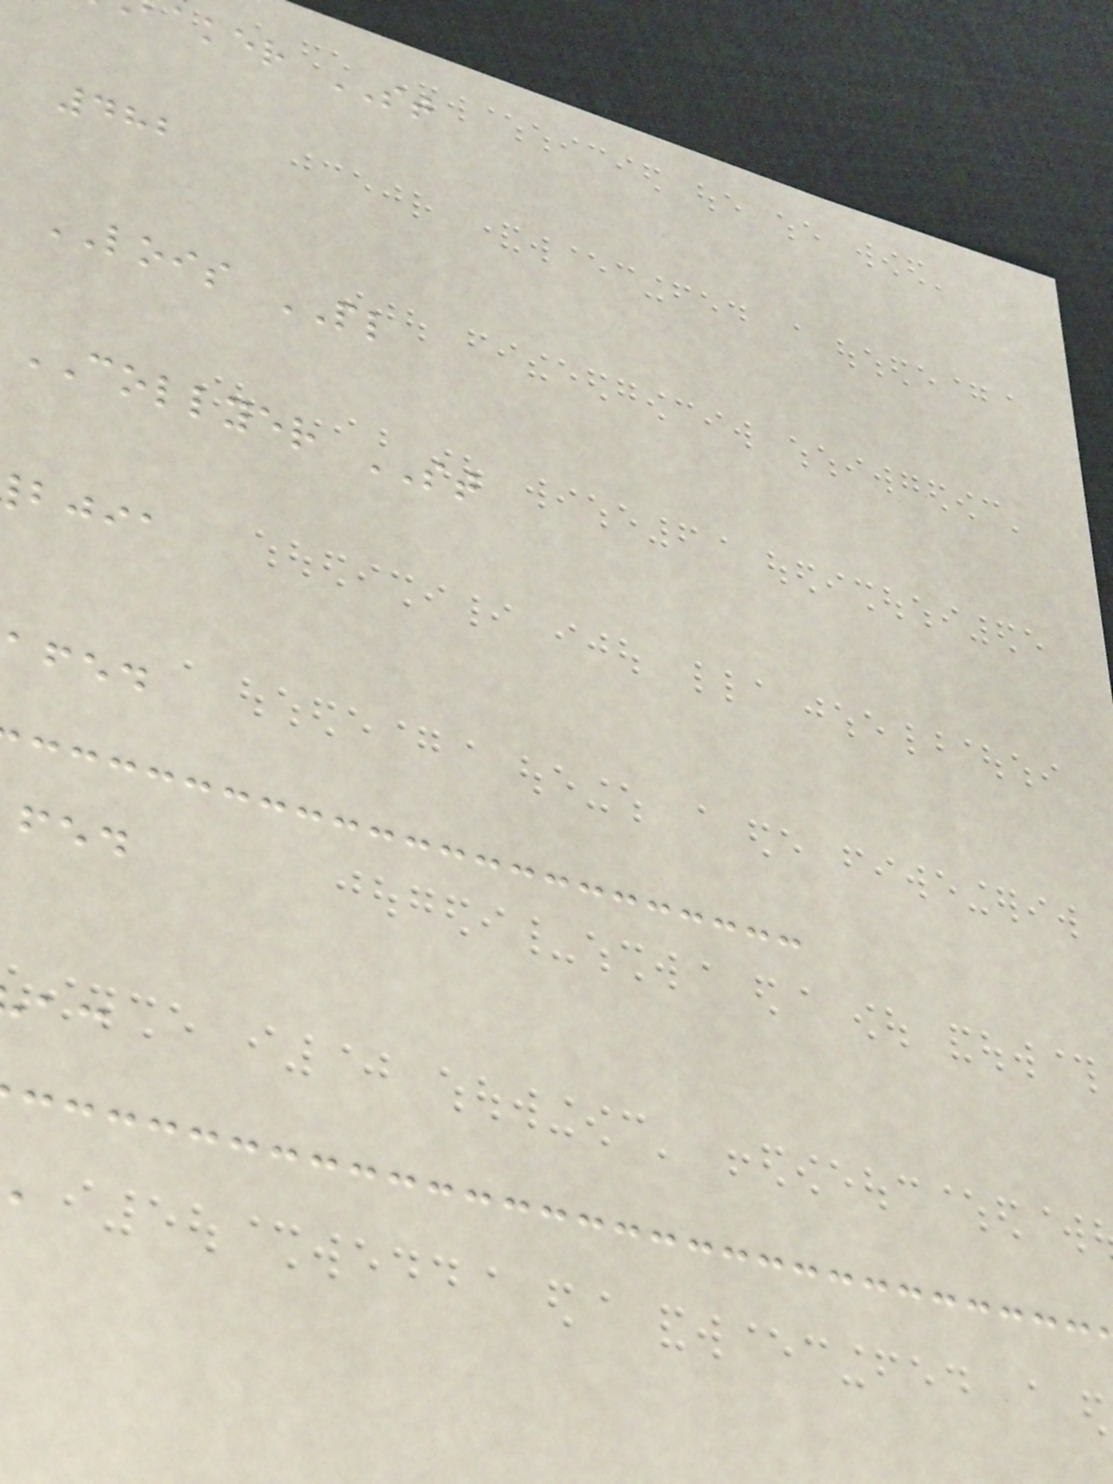aker ST
482
LOIS PL
COLLYER ST
bjia
afed
